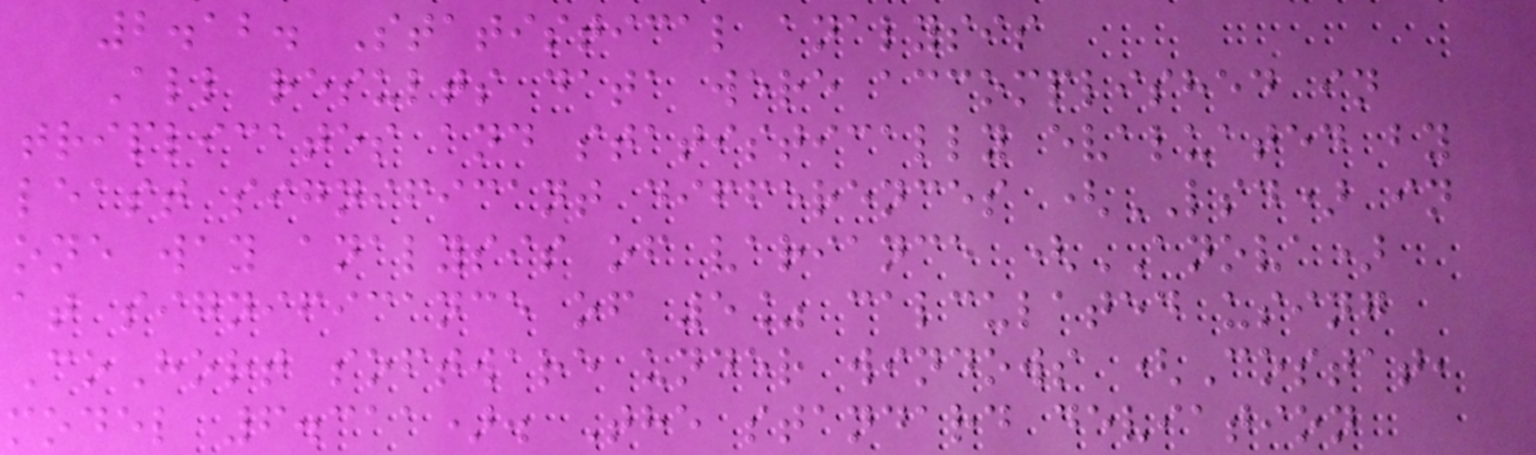2.12. Statistical analysis
All results data were accomplished in
triplicates and statistically evaluated by
least significant differences (LSD) in
one way analysis of variance (ANOVA)
at significance of 5% calculated using
CoHort software under windows (Costat,
model 6.311). The standard deviation
